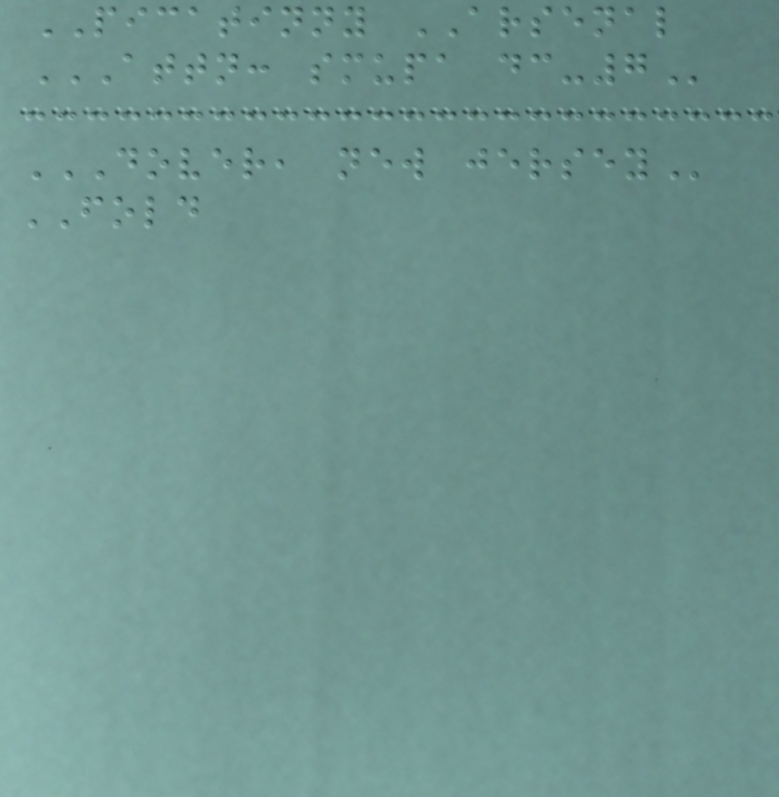PICATINNY ARSENAL
ATTN: SMUPA DC-7
DOVER, NEW JERSEY
FOLD
